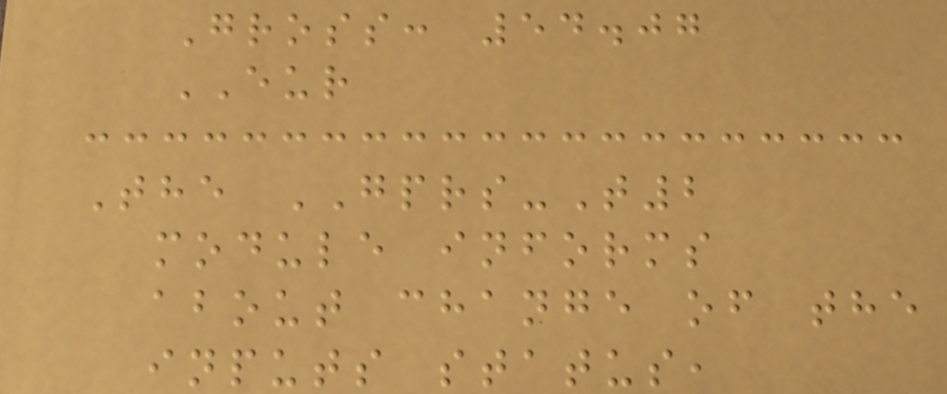Gross: 54.07
EUR
The GPRS-T2
module informs
about change of the
inputs status,
